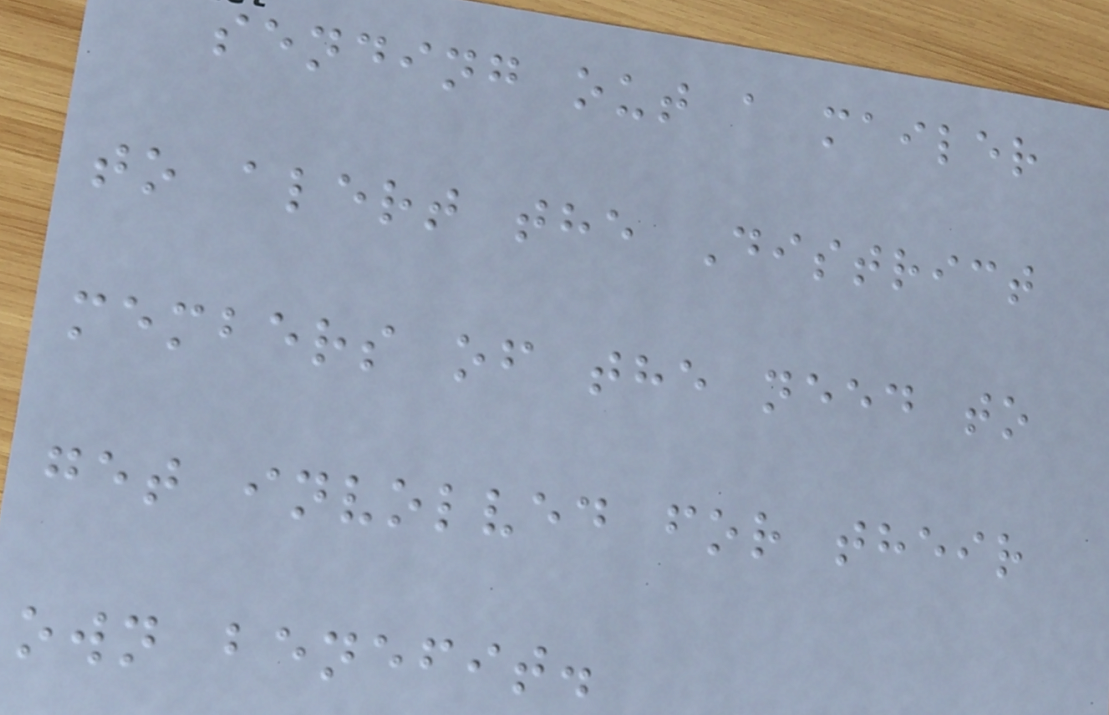sending out a mailer
to alert the District
members of the need to
get involved for their
own benefit.
